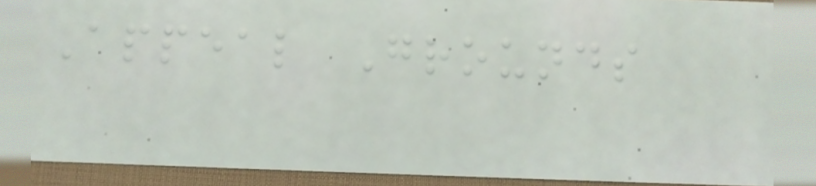Appeal Grounds
